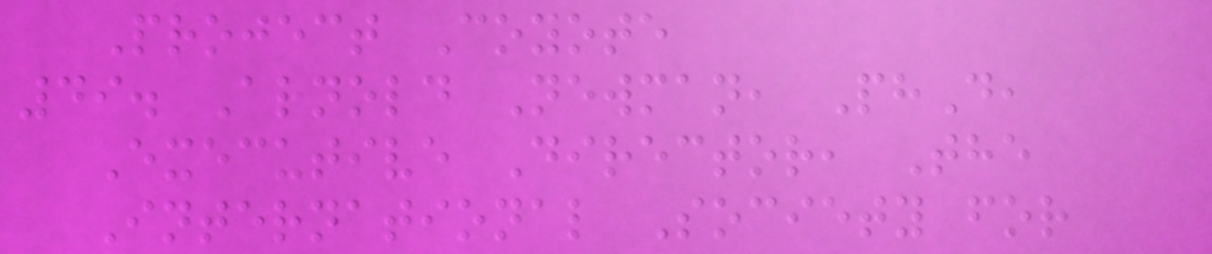Project Coyote
49. Arnold Newman, PhD,
Executive Director, The
International Society for
